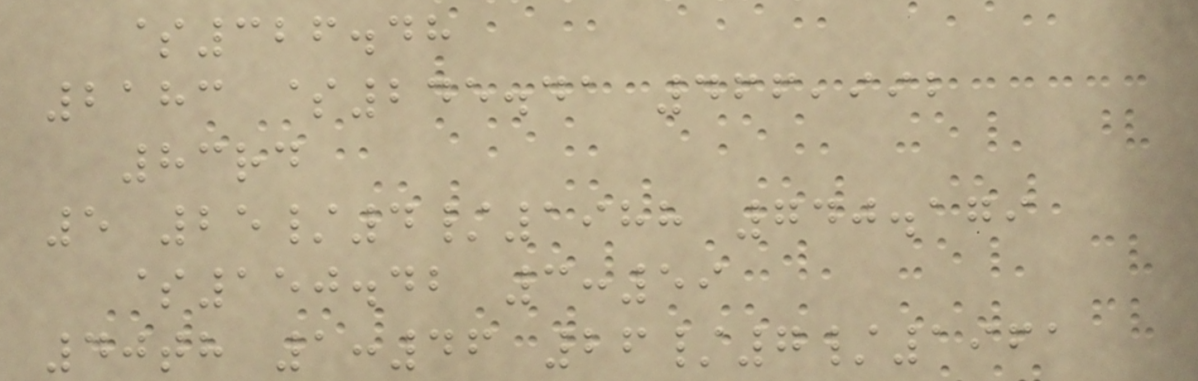$326.48
2183 $245.41 466,992
83rd
5 25/4/1988 740.179
$150.42 3:59
40th 1:46 26/7/1961
